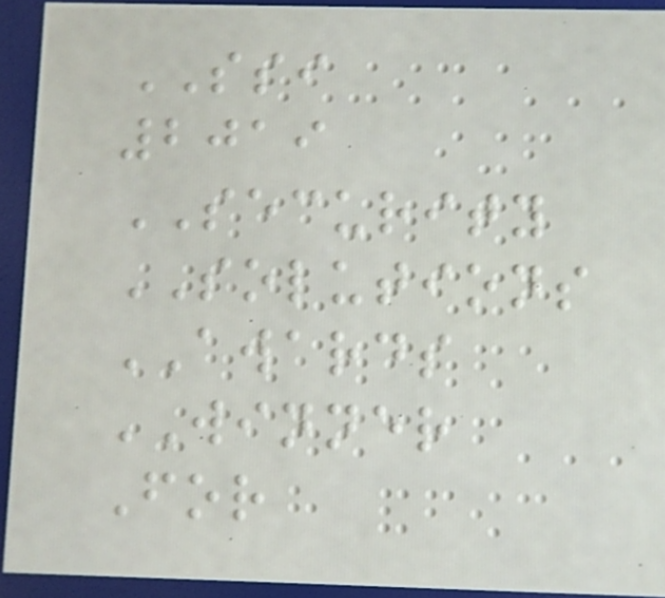SSI
2019
SECURITY
SOLUTIONS
AWARDS
WINNER
For
